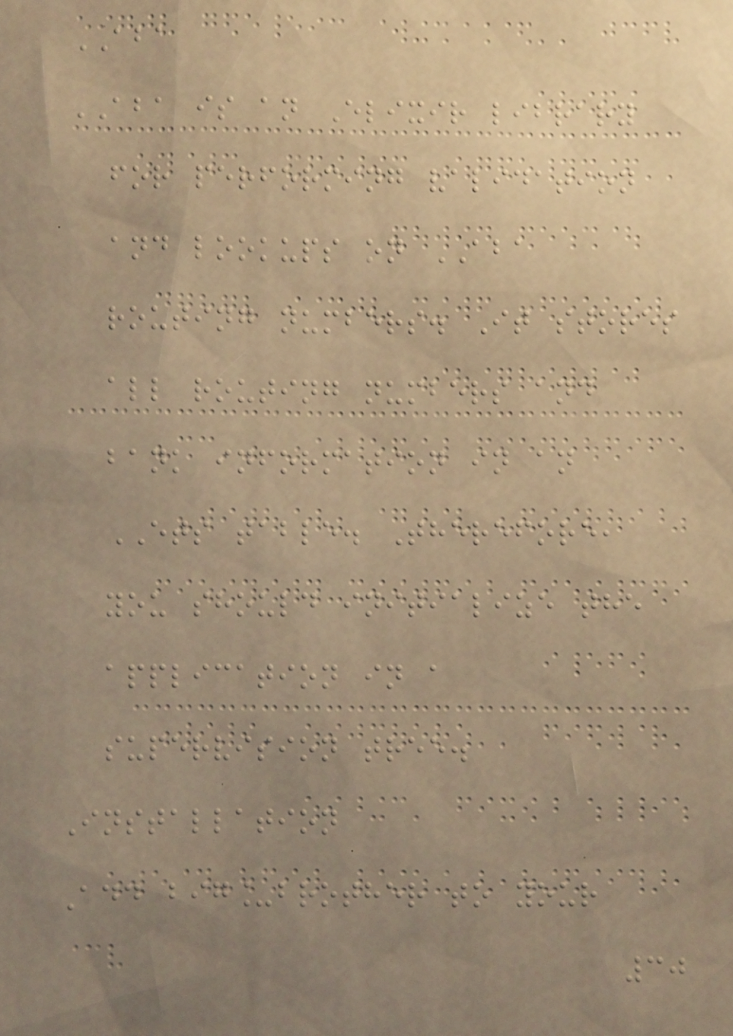ABA
ABA is an Elixir library
for performing validation
and lookups on ABA
routing numbers. It stores
all routing numbers and
bank information in an
ETS table. Therefore,
you should initialize the
application in a
supervision tree.
Installation
Add big_brother to your
30
